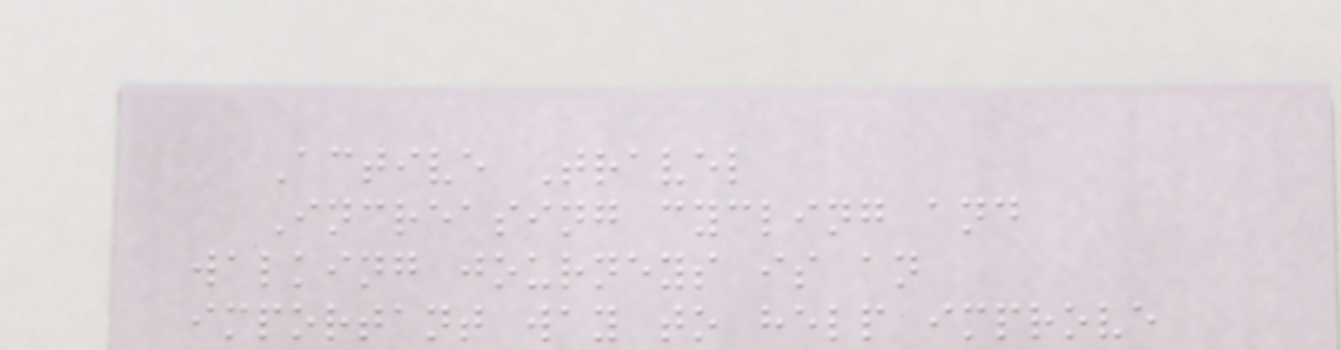Active Travel
Increasing cycling and
walking journeys is an
important way to help improve
